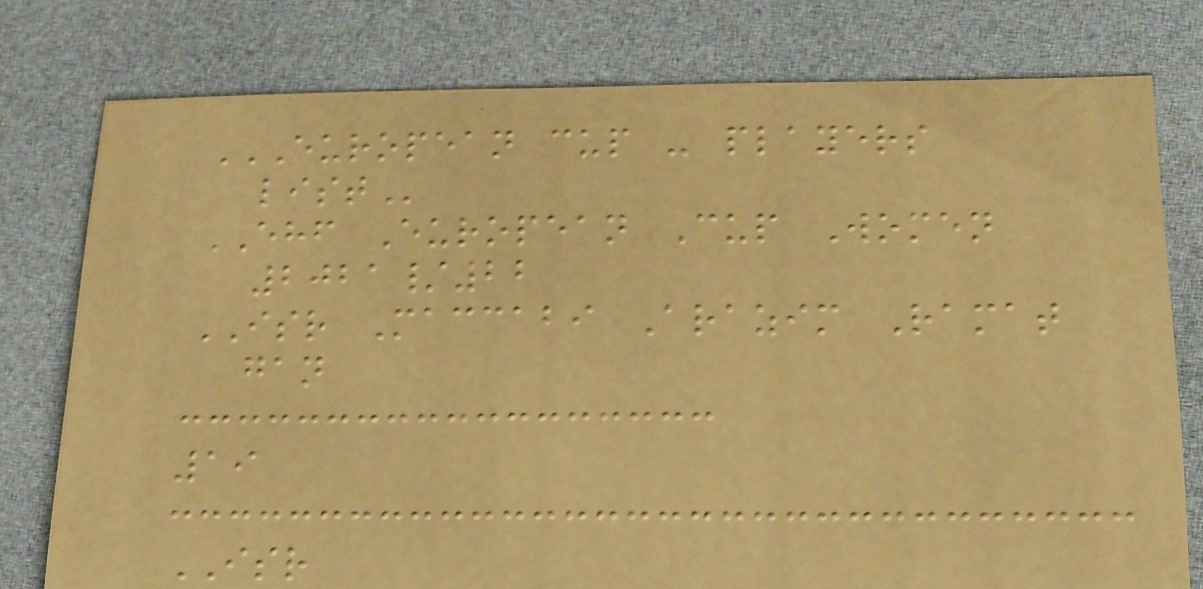EUROPEAN CUP - PLAYERS
LIST
EHF European Cup Women
2021/22
ISR Maccabi Arazim Ramat
gan
19
ISR
